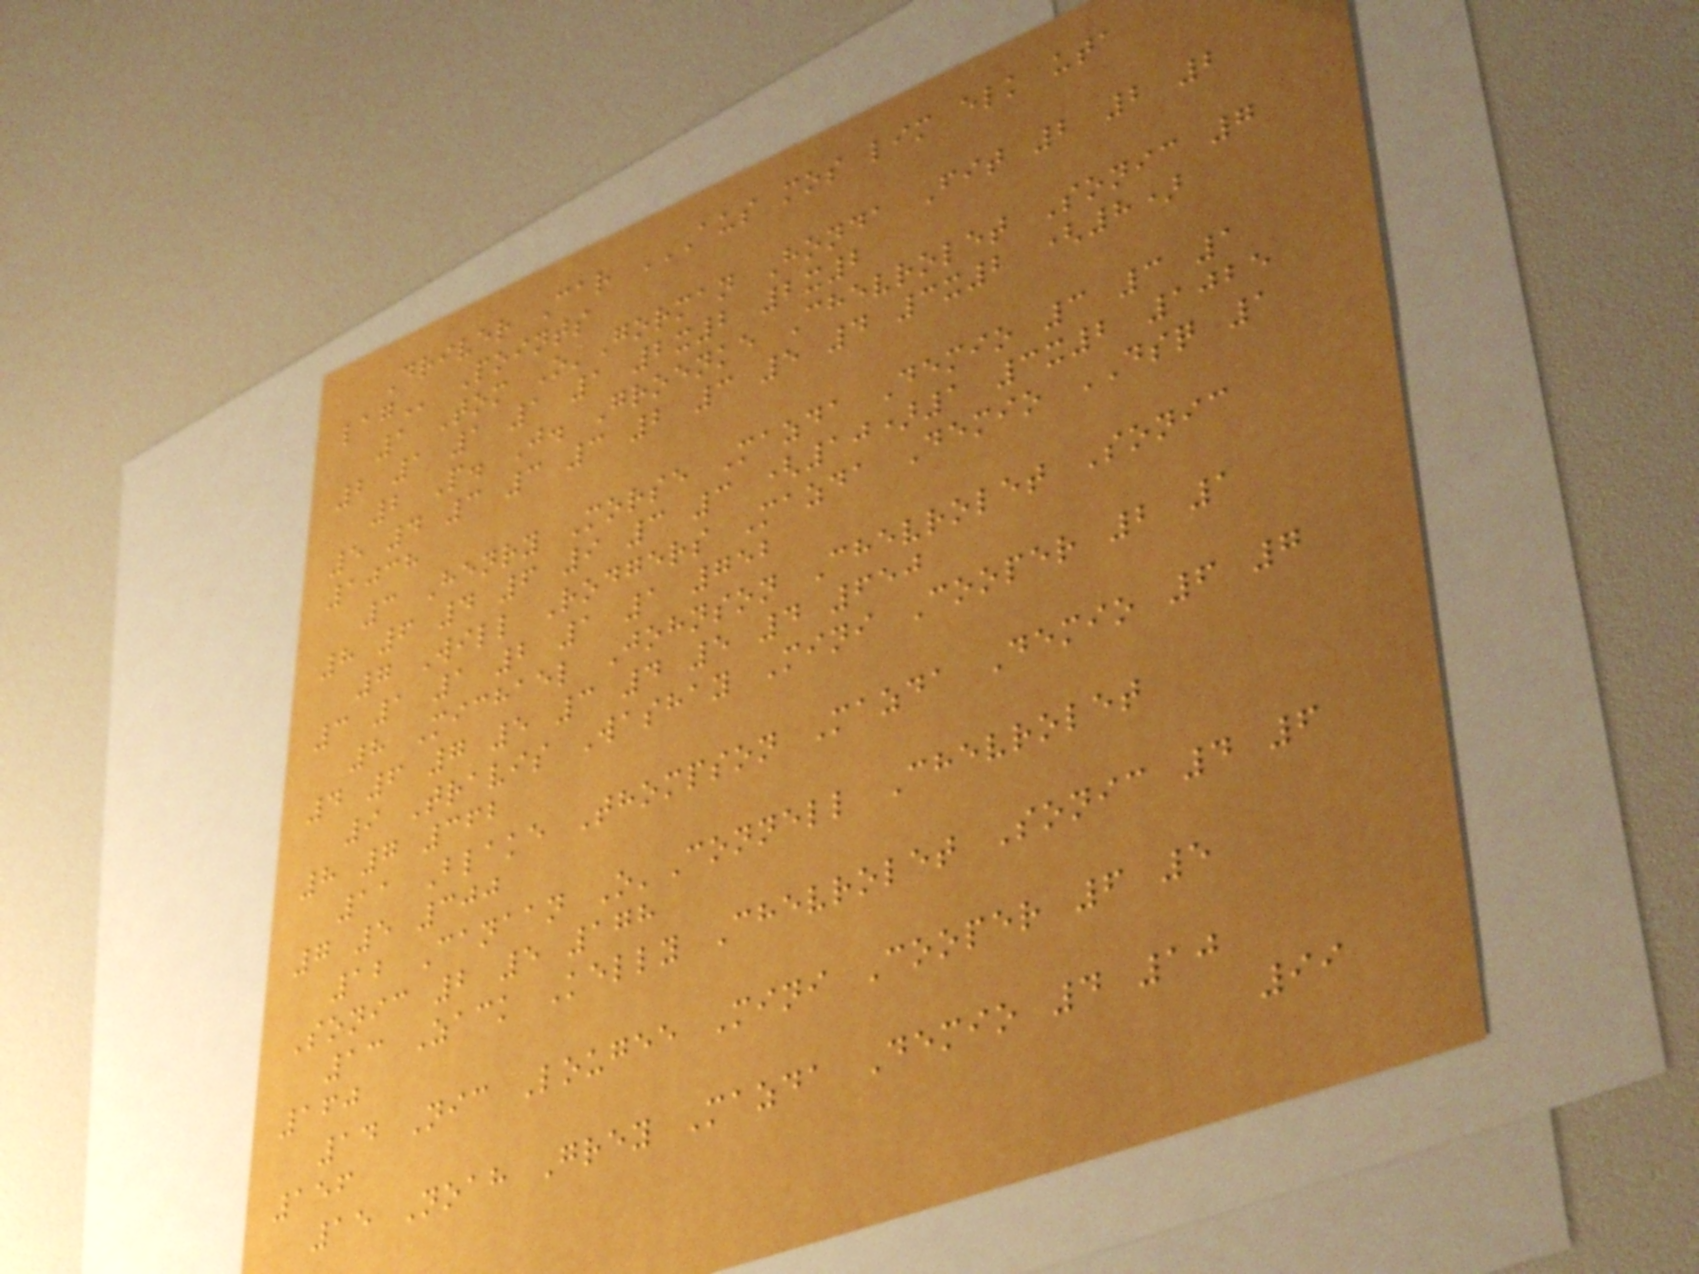Driver Car AUS MOS LIM ELK UTA
LAG Points
1 Tom O'Gorman Honda Fit 2 2 2
2 1 1 1 1 2x2 2x2
2 P. J. Groenke Chevrolet Sonic 7
5 4 3 3 3 2 3 5 4 3x2 (8)
1038
3 Henry Morse Mazda Demio 3 3 1
8 6 4 6 9 3 3 (10)1 3x2 1025
7 Will Rodgers Mazda Demio DSQ 1
3 1 1 2 1 1 752
8 Michael Johnson Chevrolet Sonic
4 6 7 5 3 4 5 4 650
9 Travis Washay Mini Cooper 2 1
8 7 362
11 Blake Thompson Mazda Demio 6 7
7 5 300
12 Canaan O'Connell Chevrolet
Sonic 2 5 178
13 Zack Kelly Chevrolet Sonic 4 6
160
14 Nic Lougee Mini Cooper 6 5
156
15 Noah Grey Mazda Demio 4 10
99
